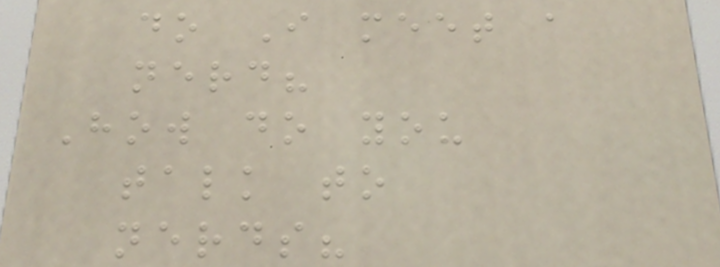do I meet a
nerd?
How do you
talk to
nerds?
